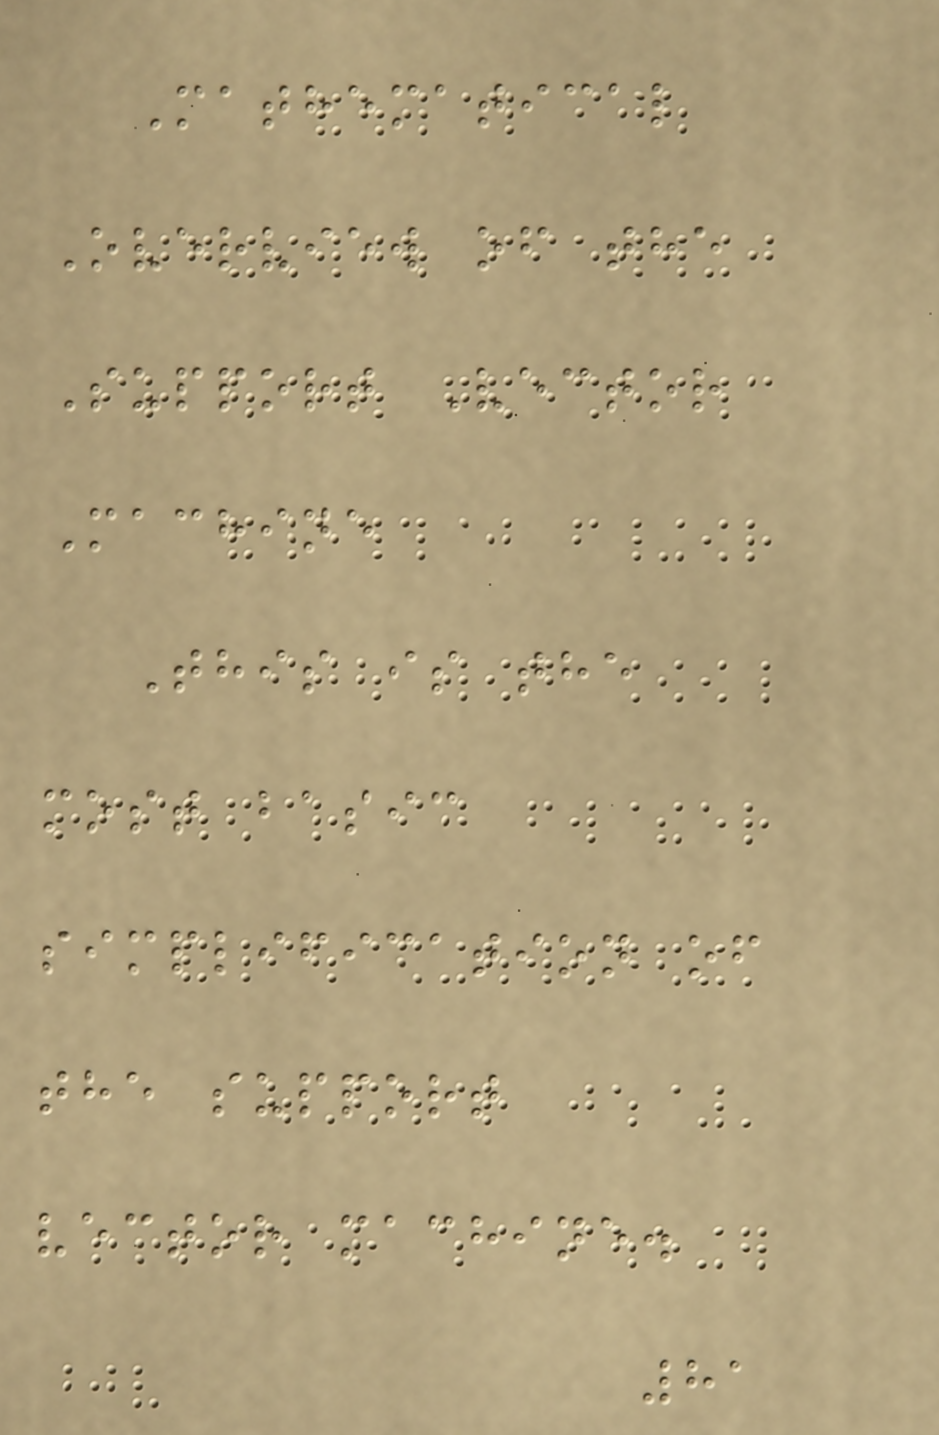Mathematical
Overview of the
Support Vector
Machine
This is the
most basic
simplification of
the support
vector machine.
81
